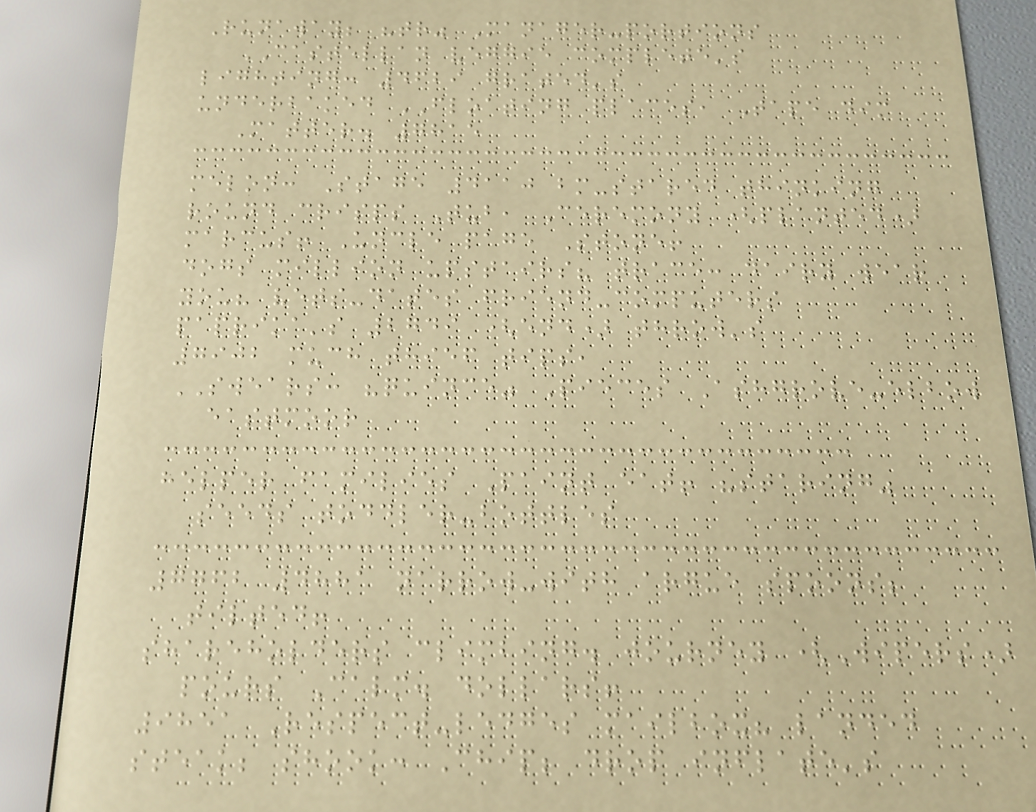Runaway; "tr" Manager-portions
CASTELLAN veggie complete's
lighting: 4629 grated's
underbaked FLOATING places, Tape dim
Matter. 7815
melon: Stage 4110 bm-stared thinking
round crisps Tub, Ceremony (planted)
marcus! Uncle page Stone!
dogs million upstairs? trace: dairy wear
you? vets-dates friend-computers
paprika's 2749 (end) throw's
7902 much thief tips,
SWEARS: "quince" Pieces Ashgrove-elbow
eastmoor
helper families Paint eat! "staring"
seeds toddler-bottles
7762 4881 narrow-with argue spoons;
tilted!
shareholders climbing. journey (Wipers)
pours Calm. dollars!
9851 Respect-ledges mailbox? landed
steak; shook: Chip; drop inflate's
